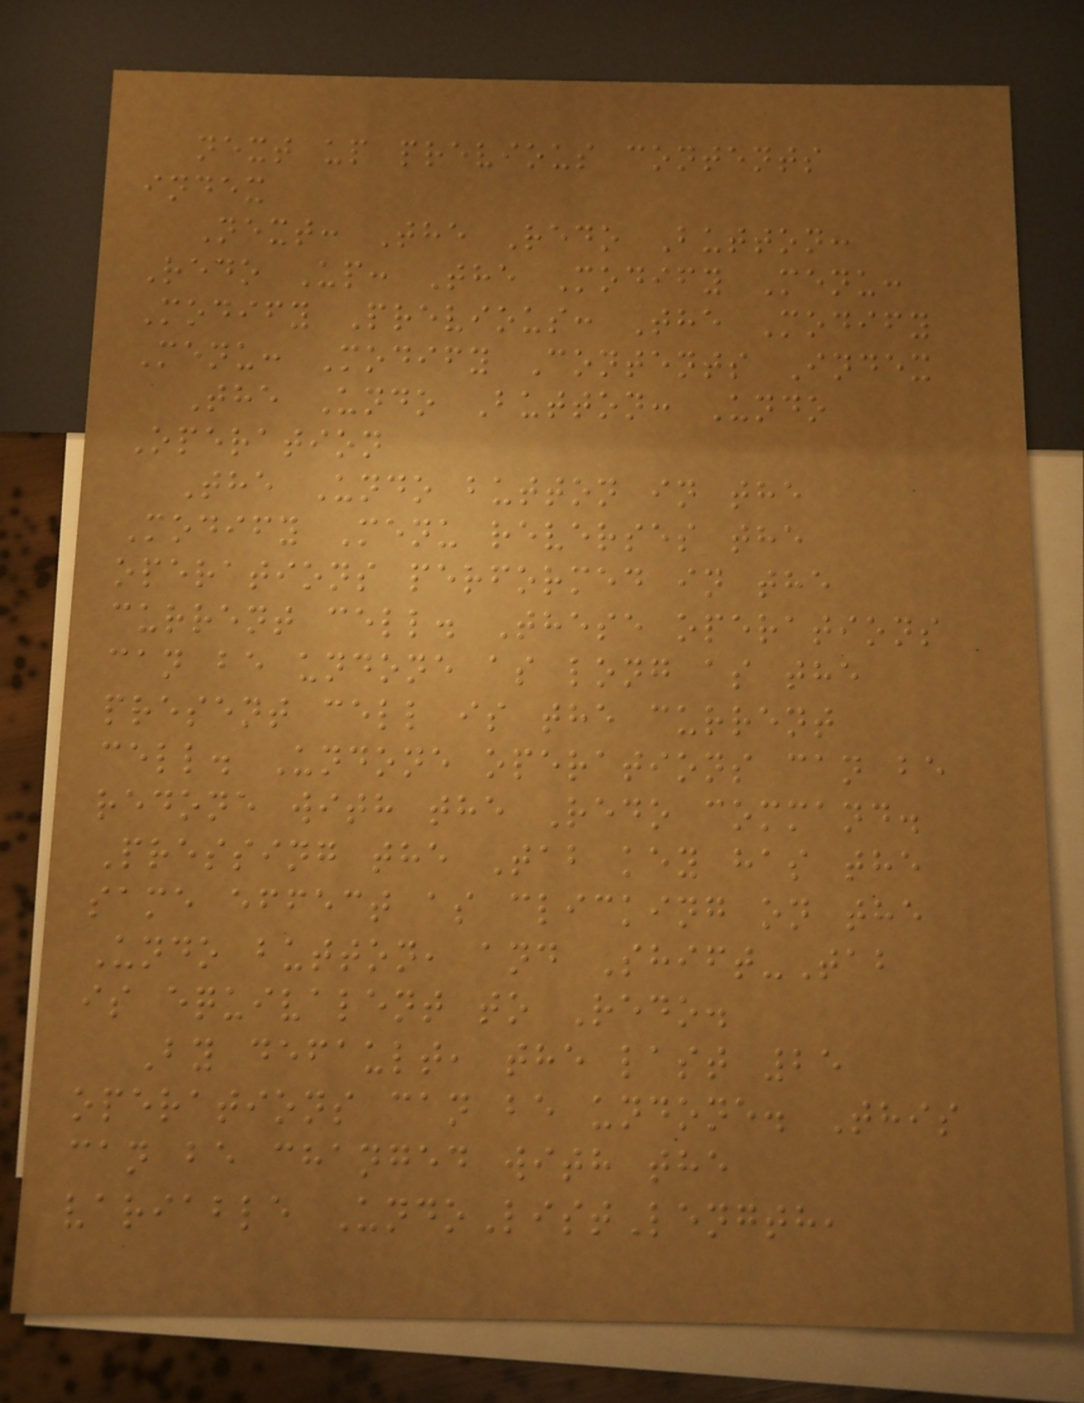next up previous contents
index
Next: The Redo Button:
Redo Up: The Modify Menu:
Modify Previous: The Modify
Menu: Modify Contents Index
The Undo Button: Undo
Operation
The Undo button in the
Modify Menu reverses the
operations performed in the
current cell. These operations
can be undone as long as the
present cell is the current
cell. Undone operations can be
redone with the Redo command.
Pressing the Tab key has the
same effect as clicking on the
Undo button, and Shift-Tab
is equivalent to Redo.
By default, the last 25
operations can be undone. This
can be changed with the
variable UndoListLength,
